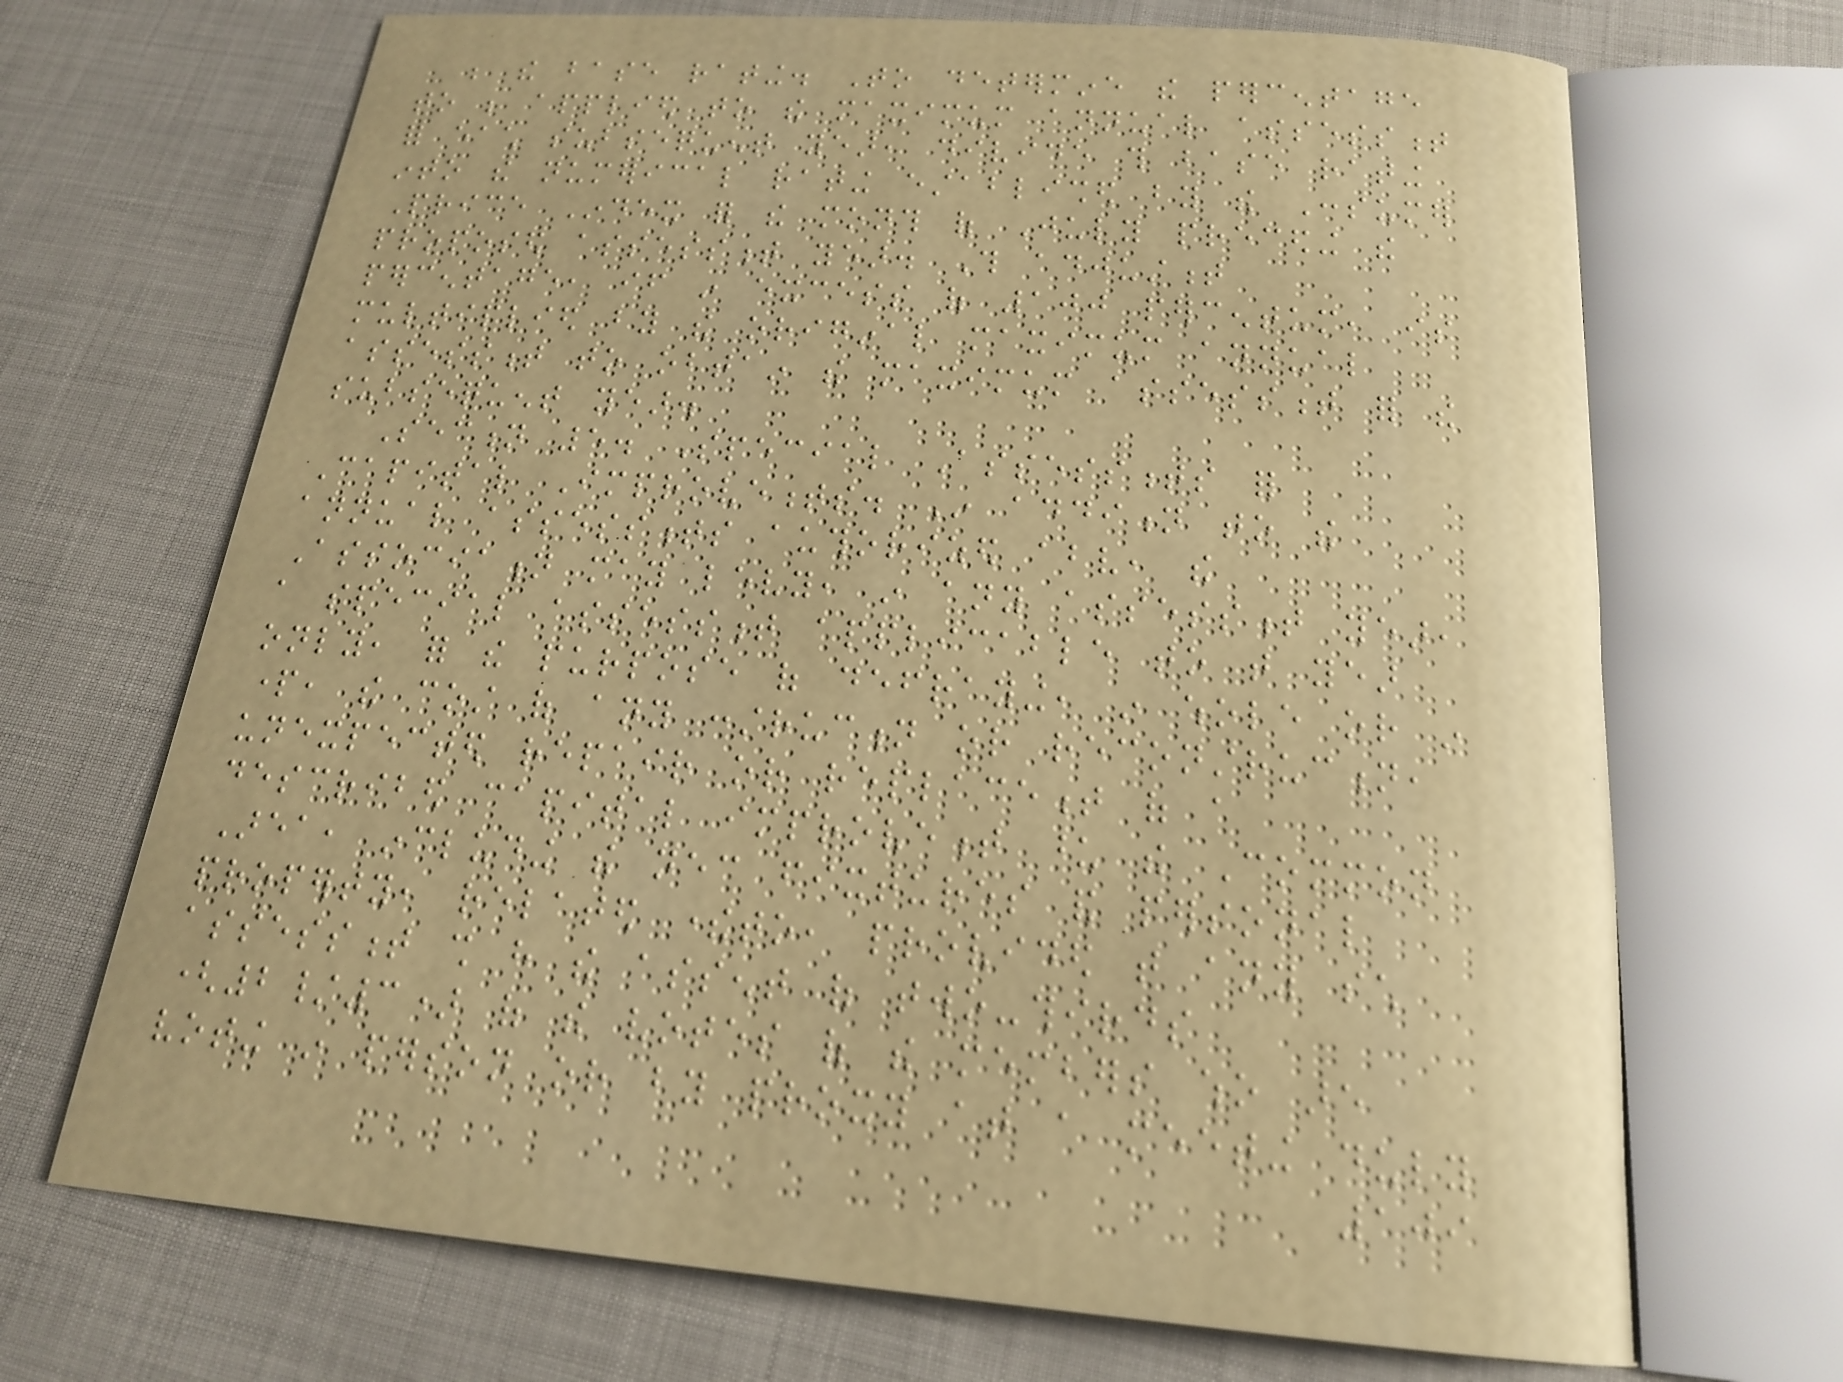be the base rating. To determine the percentage
to be applied to the maximum annual assessment
for each subsequent year, divide this base rating
into the numerical rating established by the Consumer
Price Index for the month of July preceding the
proposed assessment year. This adjustment
percentage, if in excess of 100 percentum, is
multiplied by the original maximum annual
assessment to obtain the maximum assessment for the
subsequent year.
Section 5. Special Assessments for
Capital Improvements. In addition to the
annual assessments authorized above, the
Association may levy, in any assessment year,
a special assessment applicable to that year
only, for the purpose of defraying, in whole or in
part, the cost of any construction or reconstruction,
unexpected repair or replacement of a
described capital improvement upon the Common
Area, including the necessary fixtures and personal
property, related thereto, provided that any such
assessment shall have the assent of two-thirds
(2/3) of the votes of the members who are
voting in person or by proxy at a meeting duly
109
